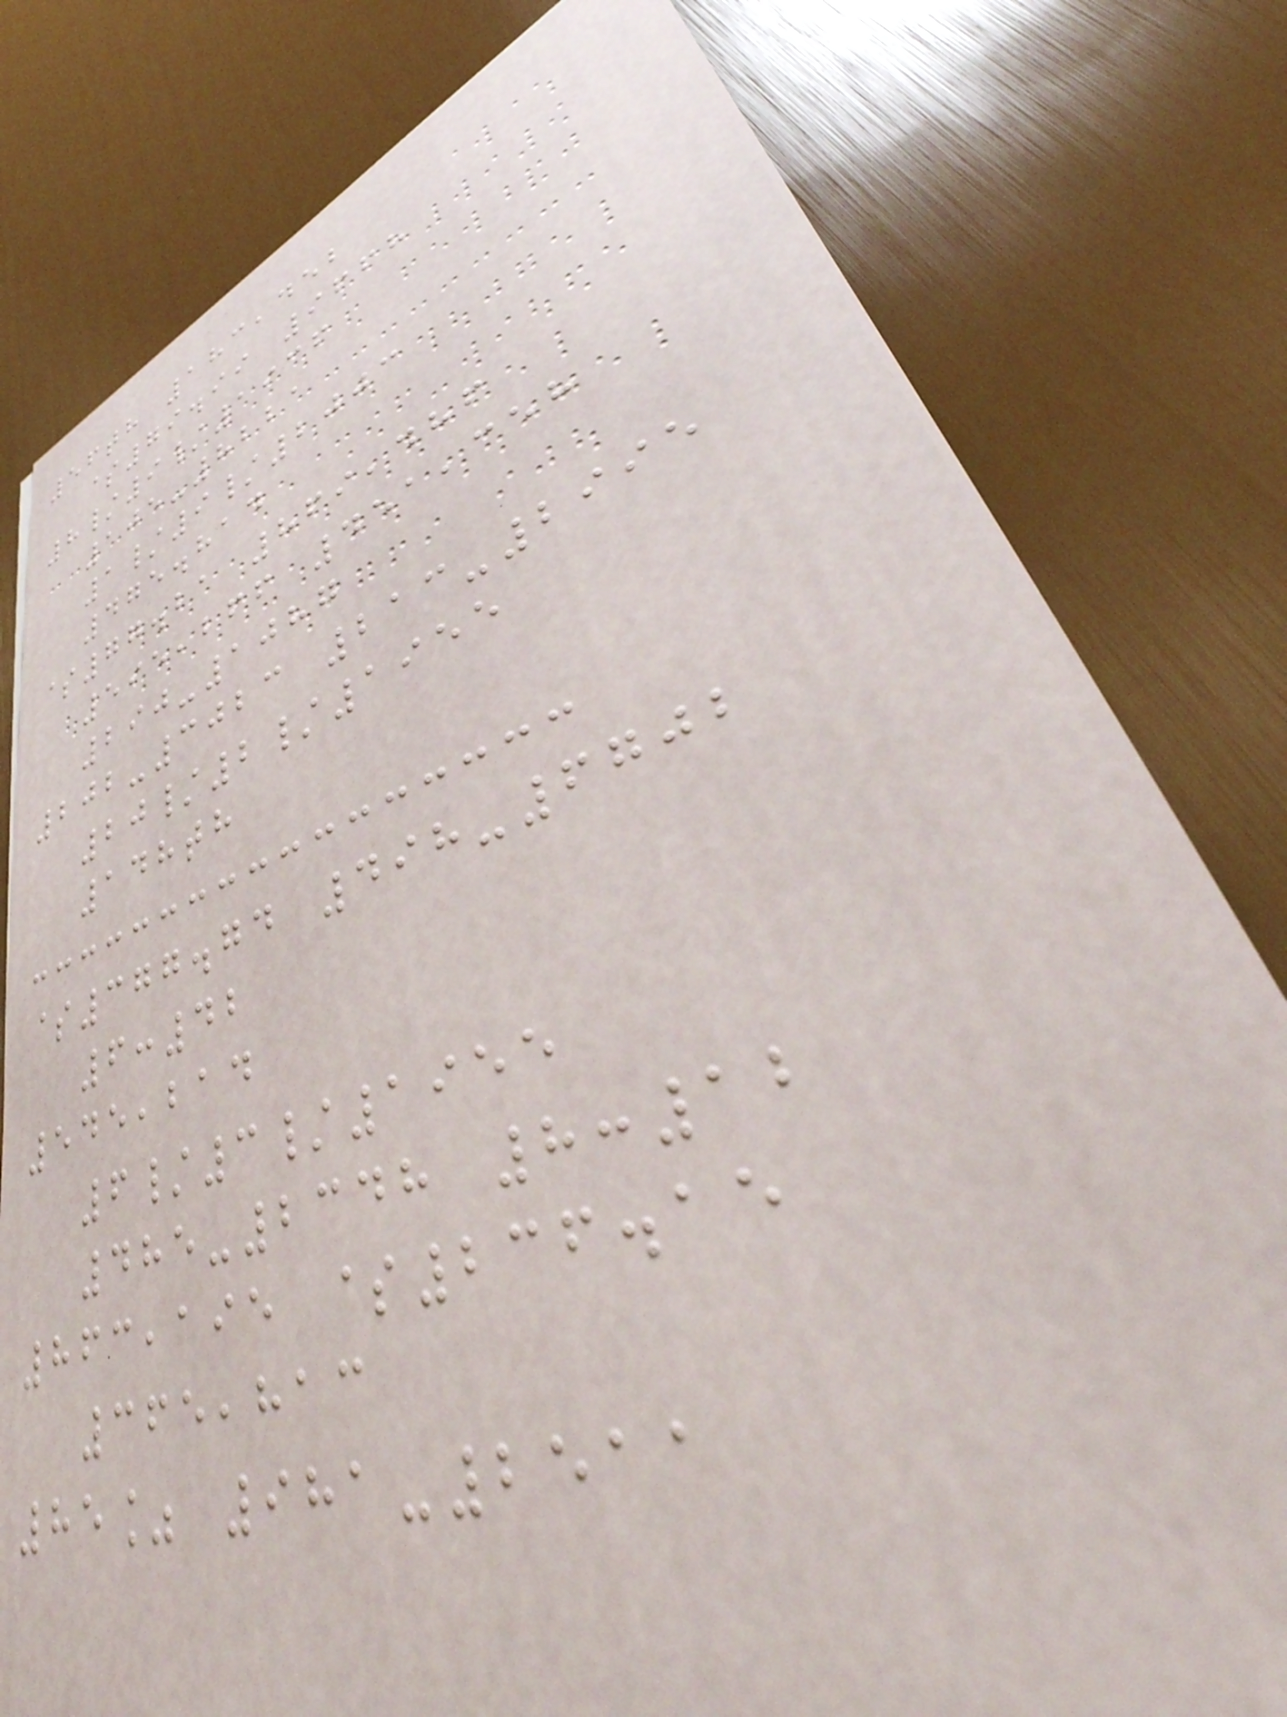56th 183,452
$79.99 9668
8/9/1936
105-8221
1/9/2003
475.814
$77.21 869,486
595,266 451,358
290-1087
202-3023 213-2995
20/2/1955
148th
$377.74 498-6702
6:42
545,214
6/3/1955
485-2348 8:12
863,195 $236.15
365,813
85% 981-2511
